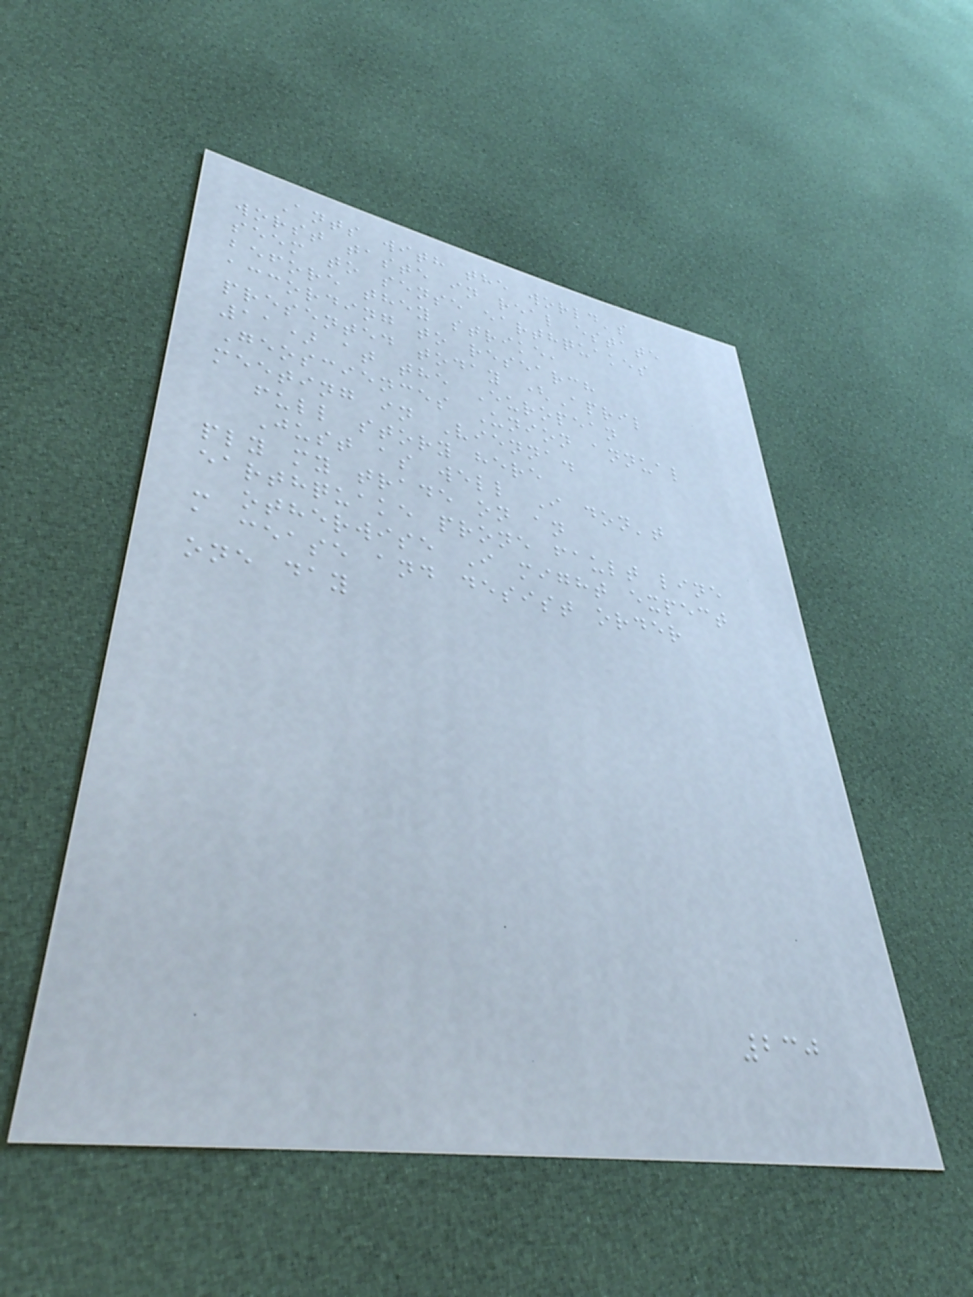Ants with the world's
worst taste in real estate
seem to sense earthquakes
before they strike,
according to research
presented today (April
11) at the European
Geosciences Union annual
meeting in Vienna.
full story here
Just as well I don't
ply my trade on an
earthquake prone fault line
- otherwise I might expect
a cease and desist order
one day
230
